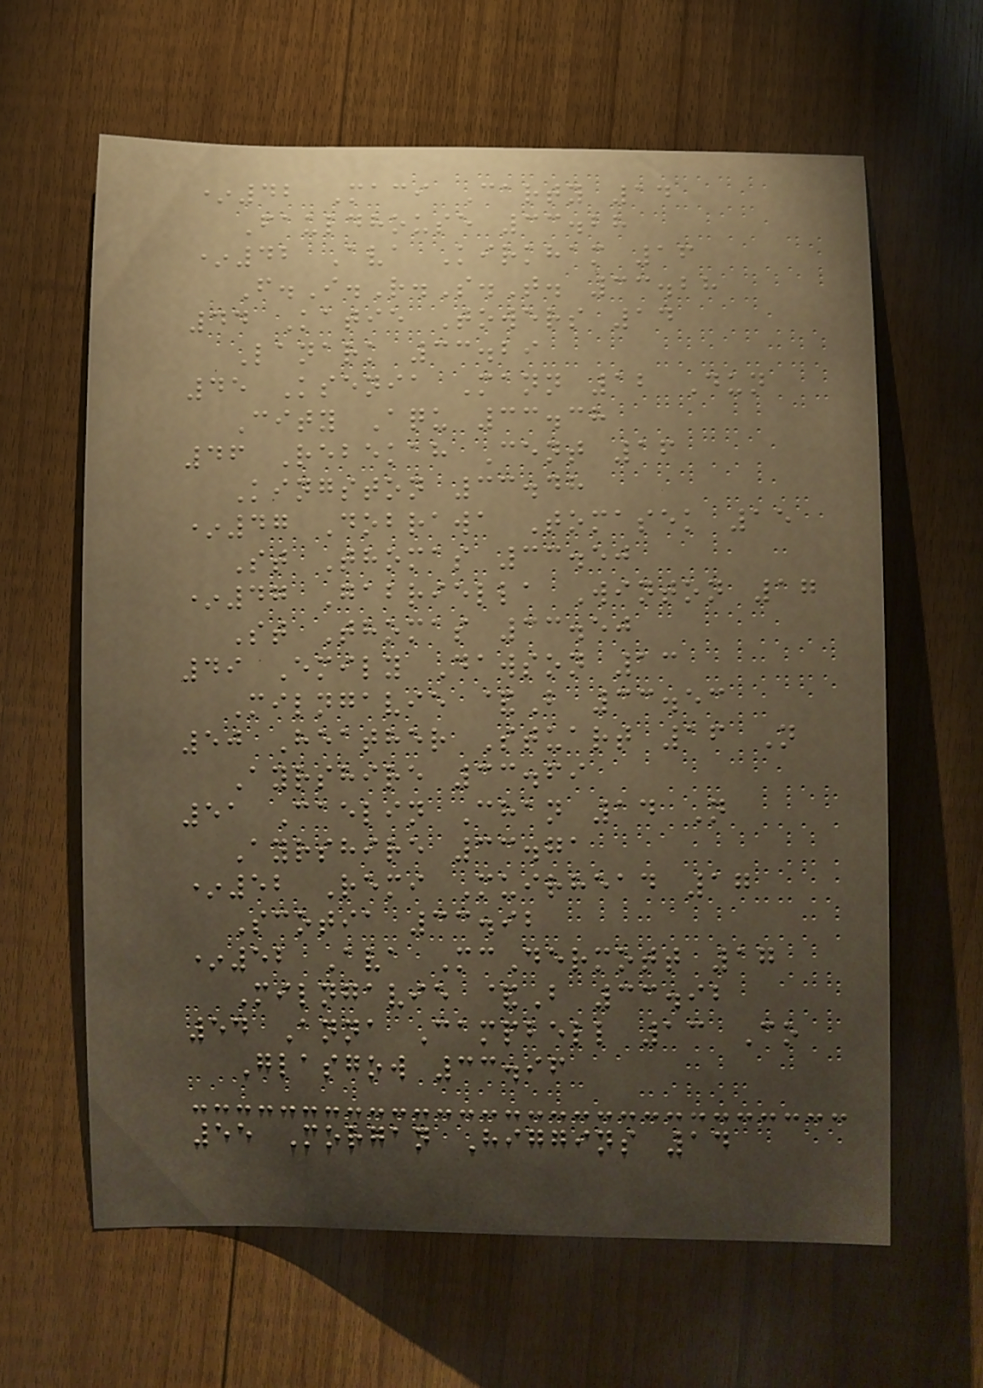*42 Maci Carty 14
Fauldhouse 33.28
*42 Ava Kirkham 16
F.I.R.S.T. 33.28
44 Katie Towers 14
Lanark 33.29
45 Ksenia Mann 12 Dun
City Aqu 33.38
46 Rebekah Cent 16
Kingston 33.48
*47 Dobrawa Tomasek 15
St Thomas 33.50
*47 Gabriella Winton 17
St Thomas 33.50
49 Emily Dawson 13
Milngavie &B 33.53
50 Heather Stuart 16 N
Ayrshire 33.69
51 Caelin Chan 14 N
Ayrshire 33.71
*52 Remi Muirhead 17
Scotia 33.92
*52 Ava McDermott 17
Milngavie &B 33.92
54 Anna Campbell 13 Co
Glasgow 33.96
55 Morgan Higgins 14
